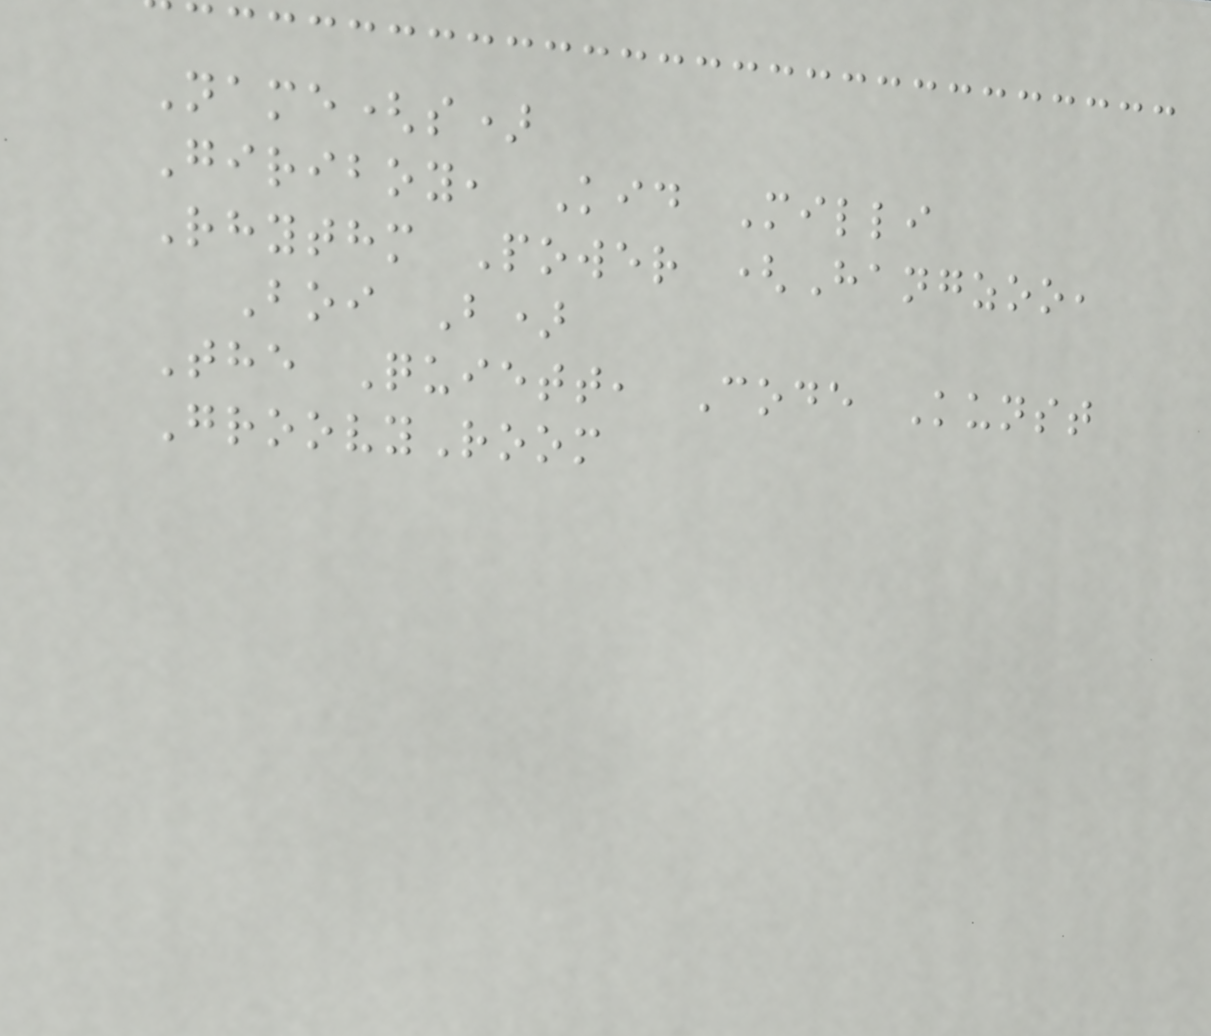Name(s)
Giriboy, Kid Milli
Rhythm Power (Hangzoo,
Boi B)
The Quiett, Code Kunst
GroovyRoom
